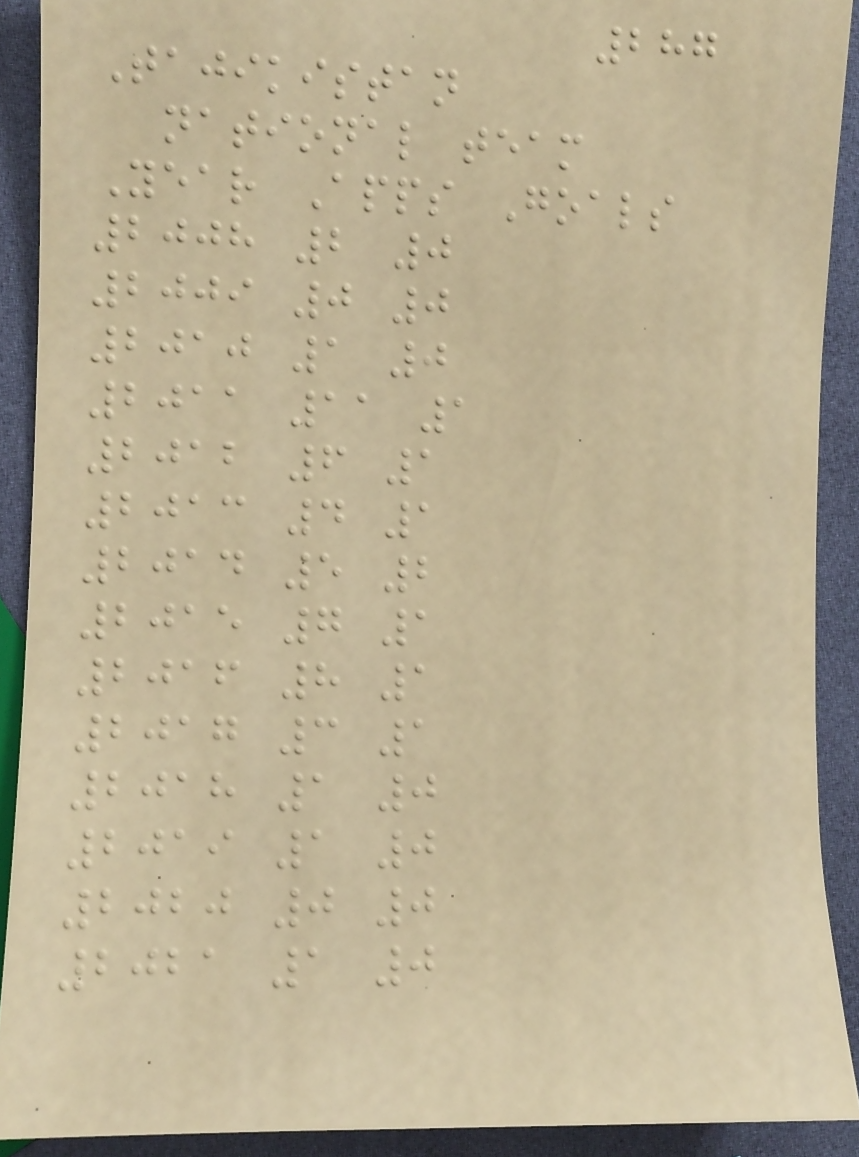287
Tajikistan
national team
Year Apps Goals
2008 2 0
2009 0 0
2010 1 0
2011 11 1
2012 6 1
2013 4 1
2014 5 2
2015 7 1
2016 8 1
2017 3 1
2018 1 0
2019 1 0
2020 0 0
2021 1 0
